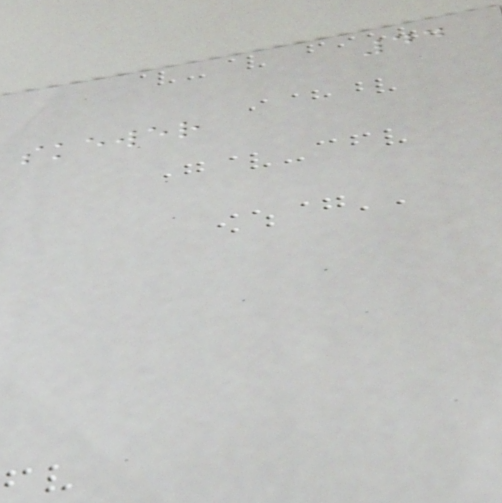44
skewer
